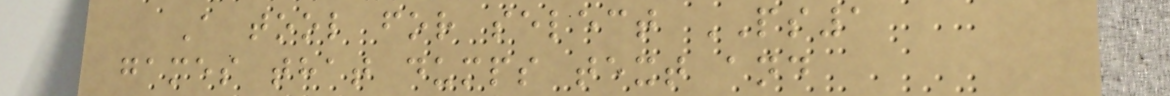A tool for select PS1
games that dumps text and
